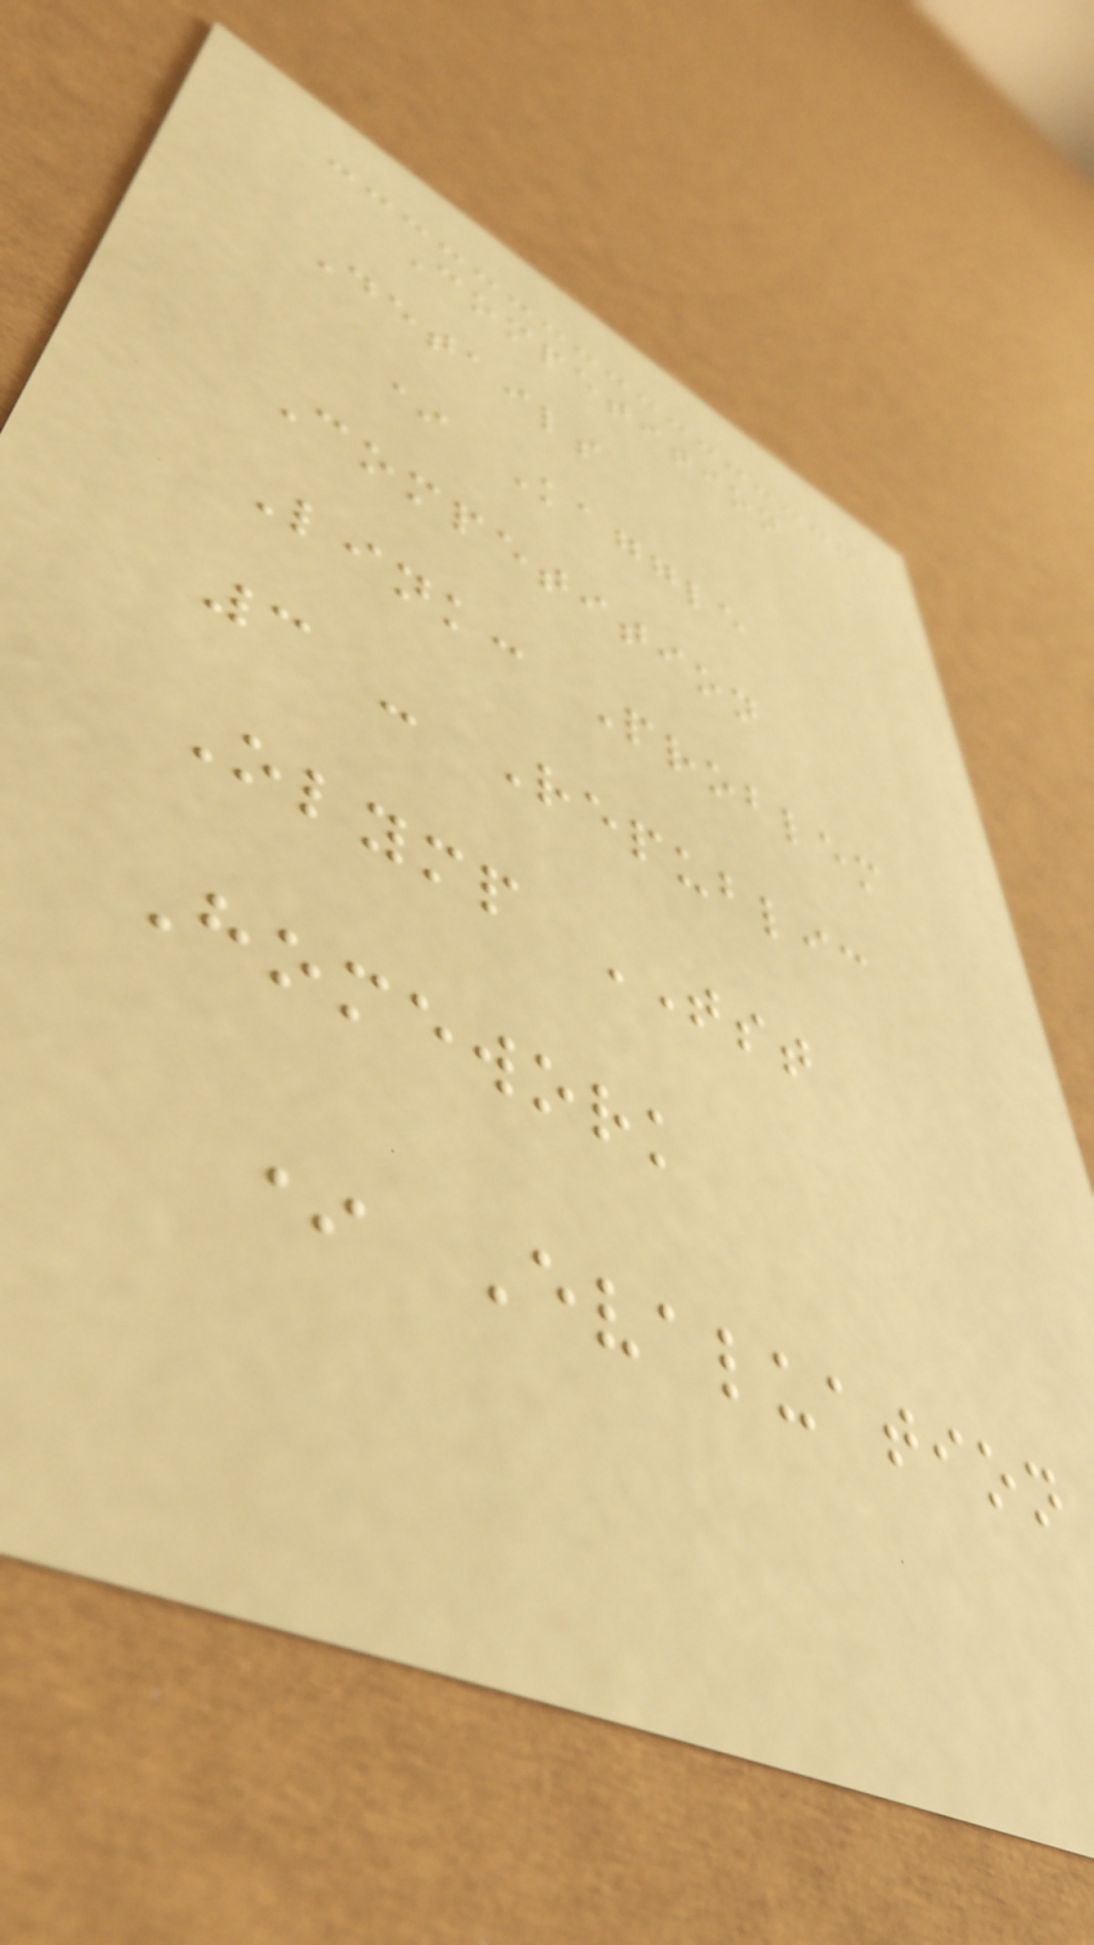Competition
Details
* Kaggle
Competition
Link: Problem
3 - Republic
Olymp TST
Homework
* Evaluation
